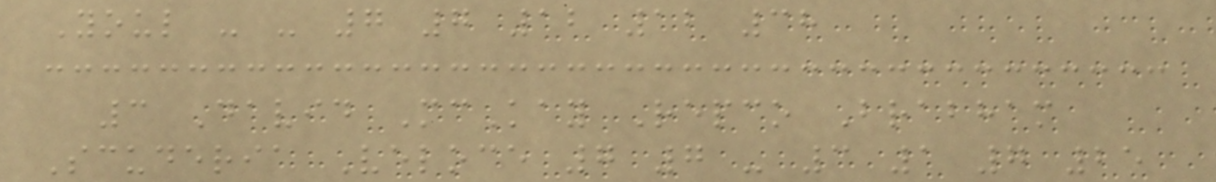Youl - - 7 7 12 12 38
3 David McKay Repco Brabham
Scuderia Veloce 7 7 - 3 1 7 25
